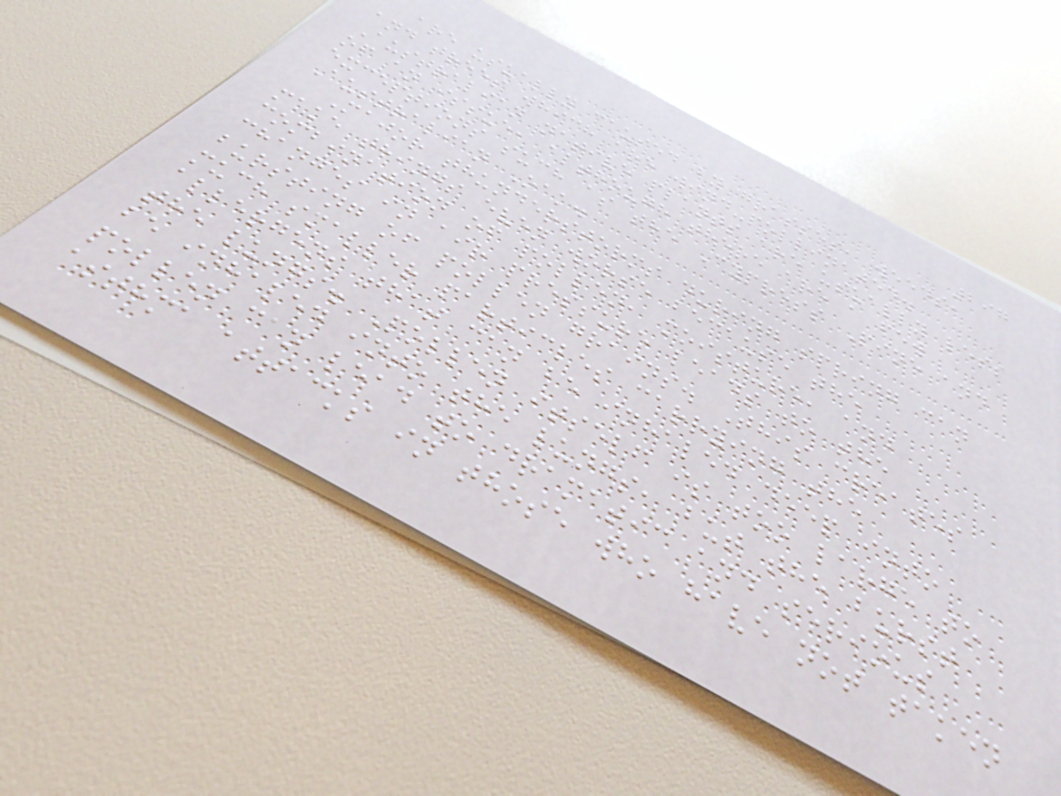297
are usually caused by grasses, weeds,
and trees which are wind-pollinated.
Australian native plants are usually less
of an issue, although there are a few
exceptions such as the Cypress Pine and
Australian Oak.
Major thunderstorms during spring can
make things even worse because the
combination of pollen, moisture, and
changes in air pressure leads to the
bursting of pollen grains. This creates
much smaller particles carrying the
allergens that can be inhaled deep into
the lungs. Pollen itself is too large to
be inhaled into the lungs, but the burst
pollen can lead to dramatic and serious
asthma attacks in those who have not taken
